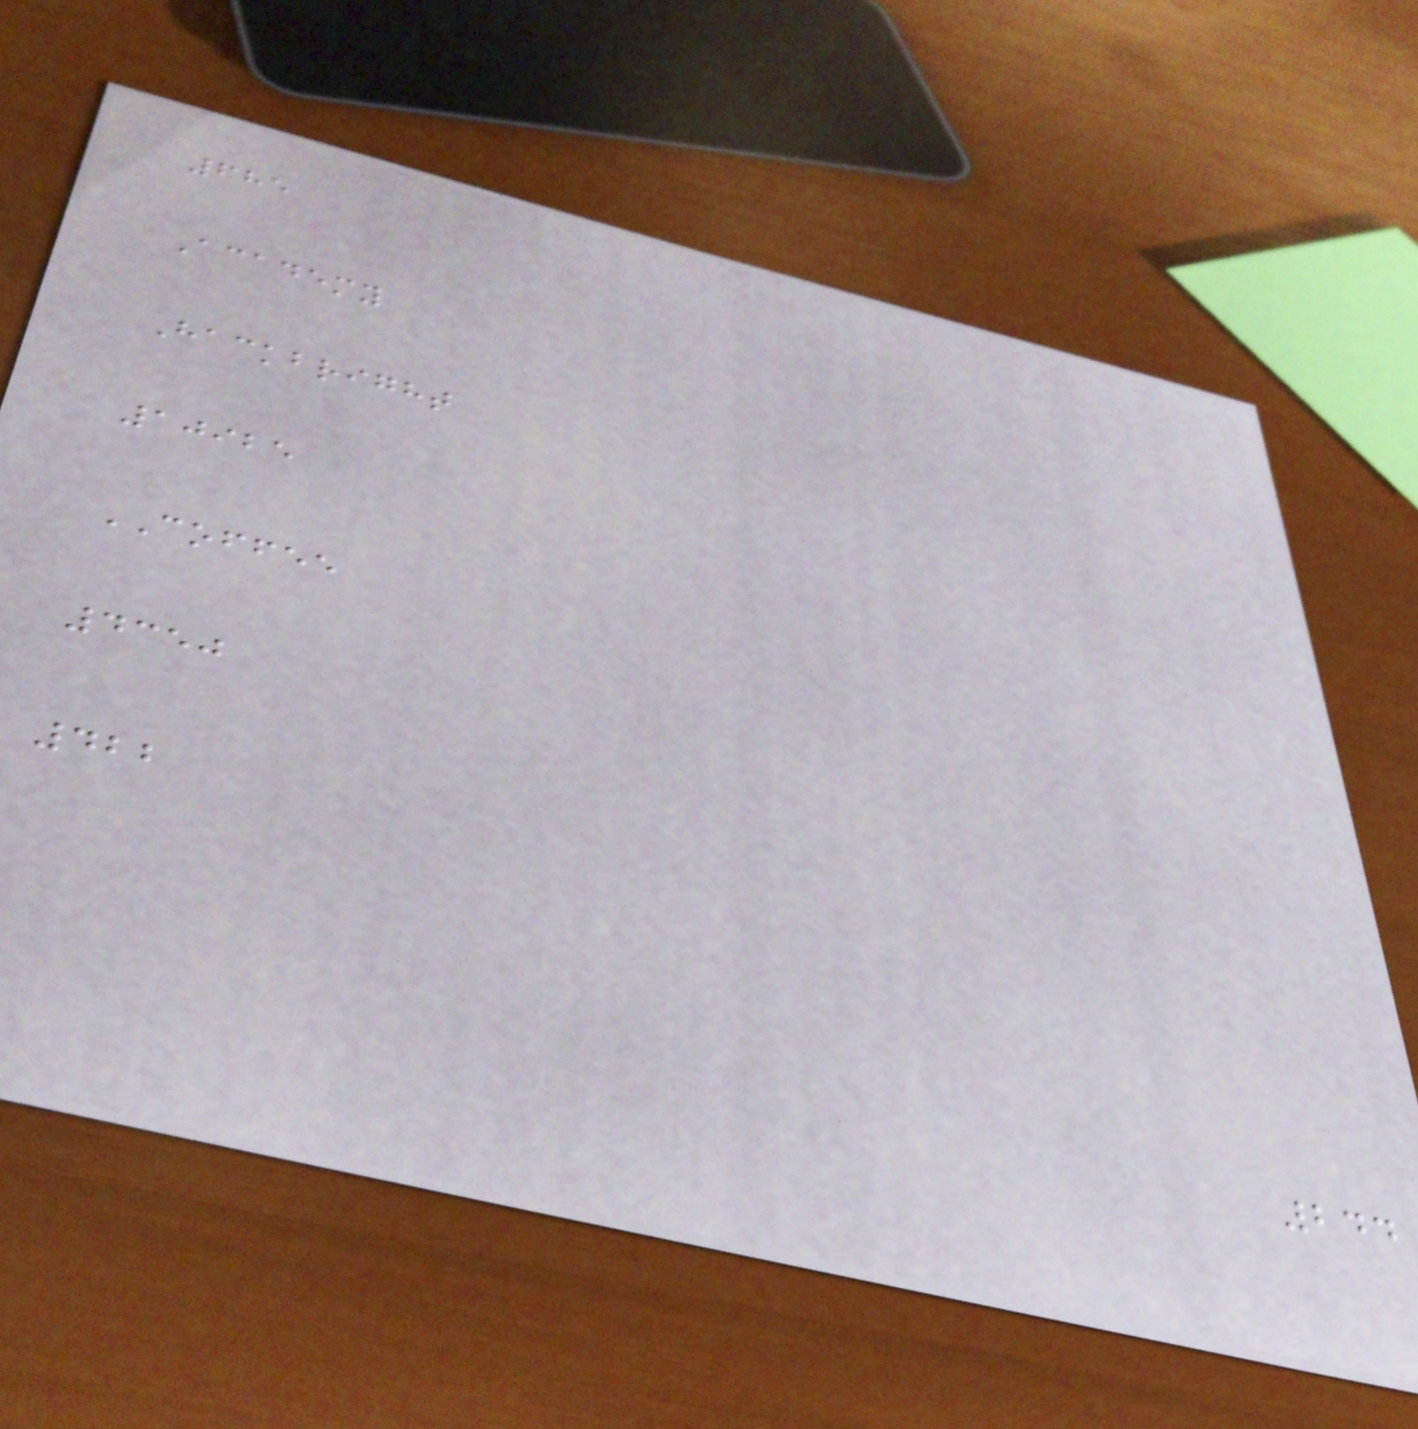685
Academy
Hackbright
10925
COFFEE
4350
422
244
